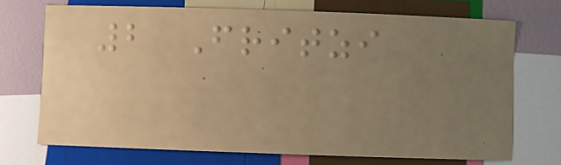2 Fritzi
